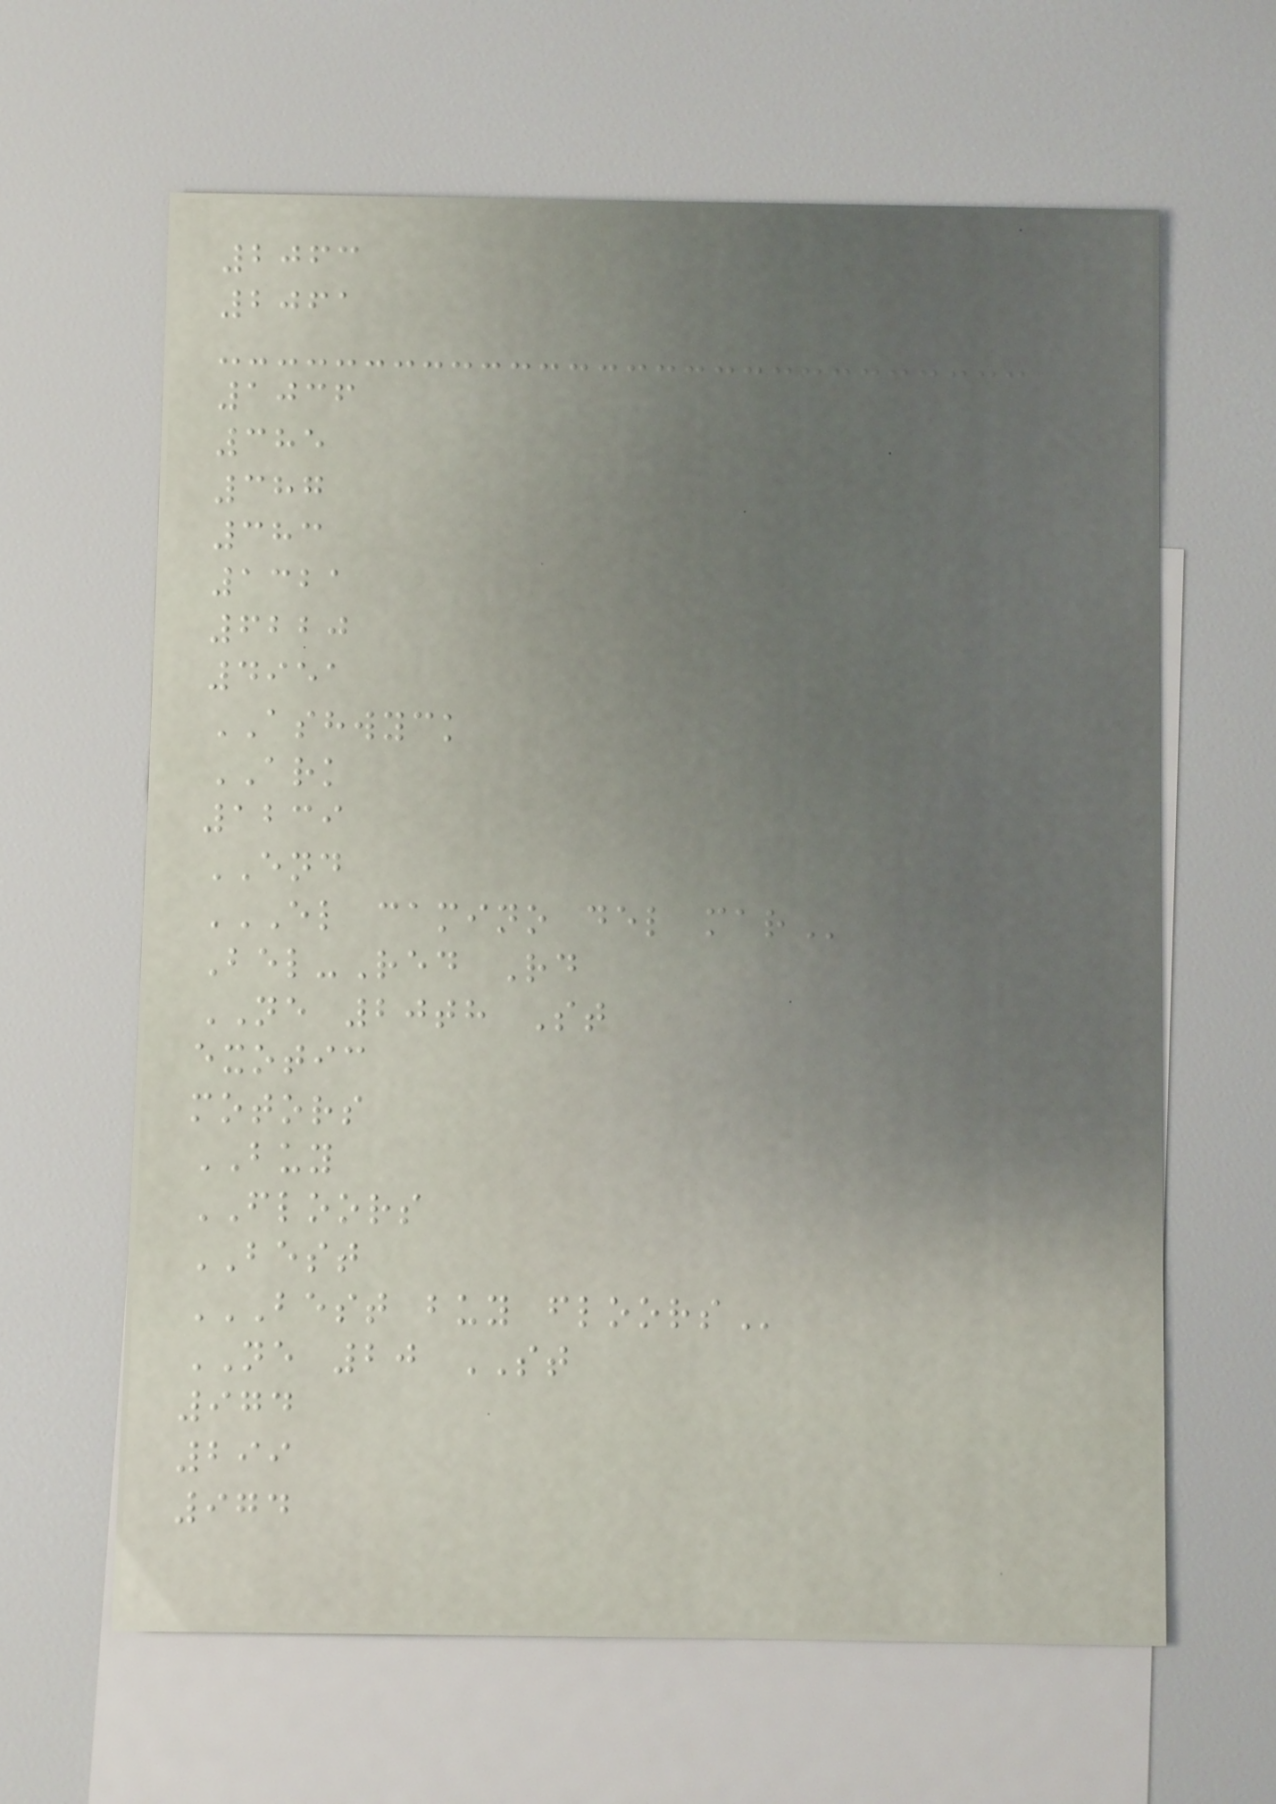2063
2061
1036
385
387
383
1321
6220
4951
ASHWYCK
ARK
1239
END
EL CAMINO DEL MAR
Bel-Red Rd
NE 20th St
exotic
motors
BUY
FLOORS
BEST
BEST BUY FLOORS
NE 20 ST
974
299
974
